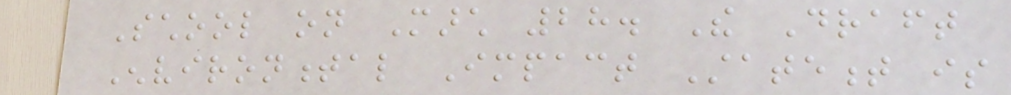School on March 28. The Draft
Environmental Impact Statement is
